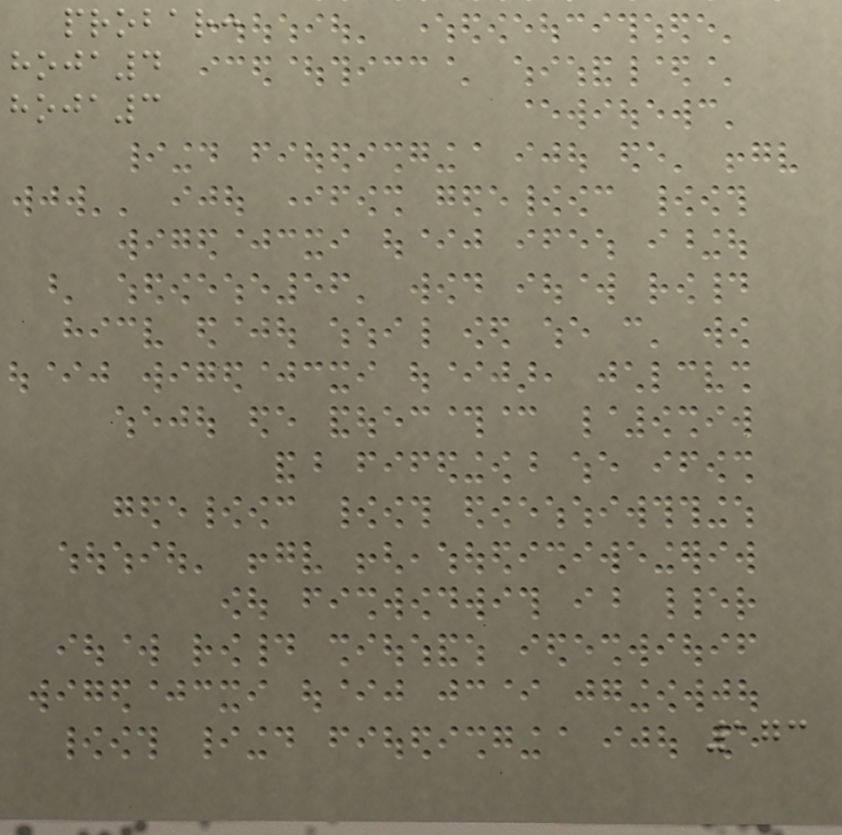probar:
hoja4
hoja3
173
